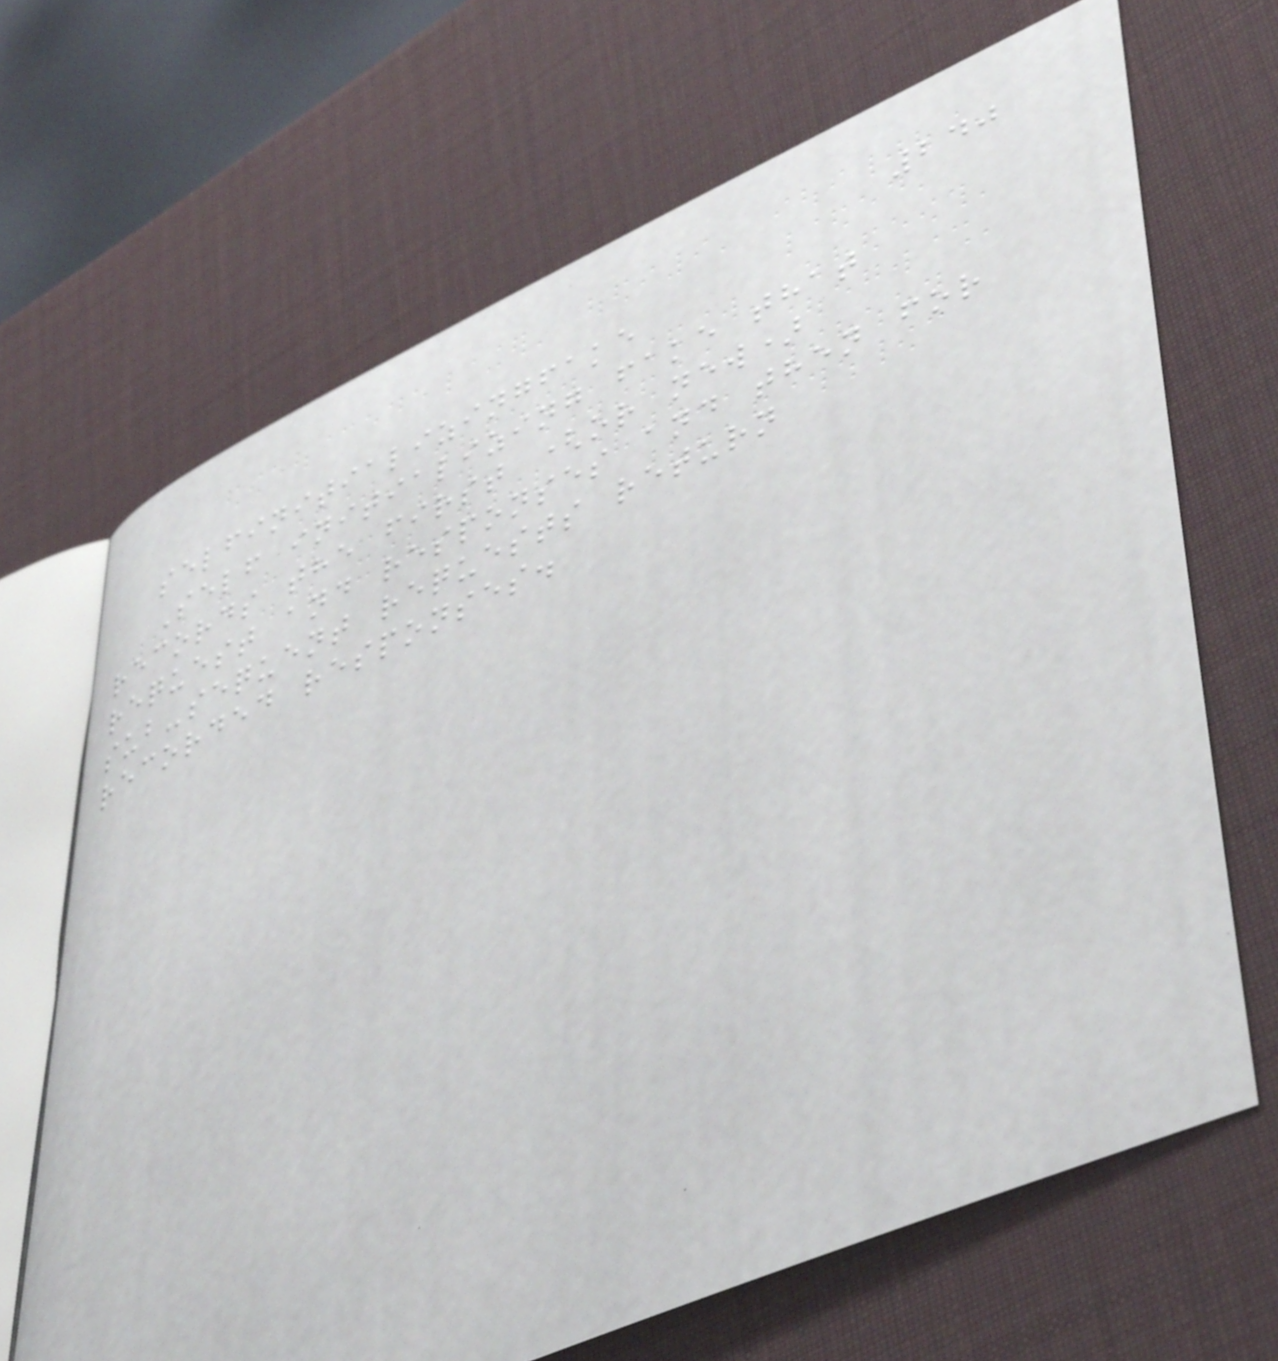240
selfinitializingfake
Self initializing fake that
records the first (or new)
request and responses and then for
sub-sequent requests return
recorded responses.
